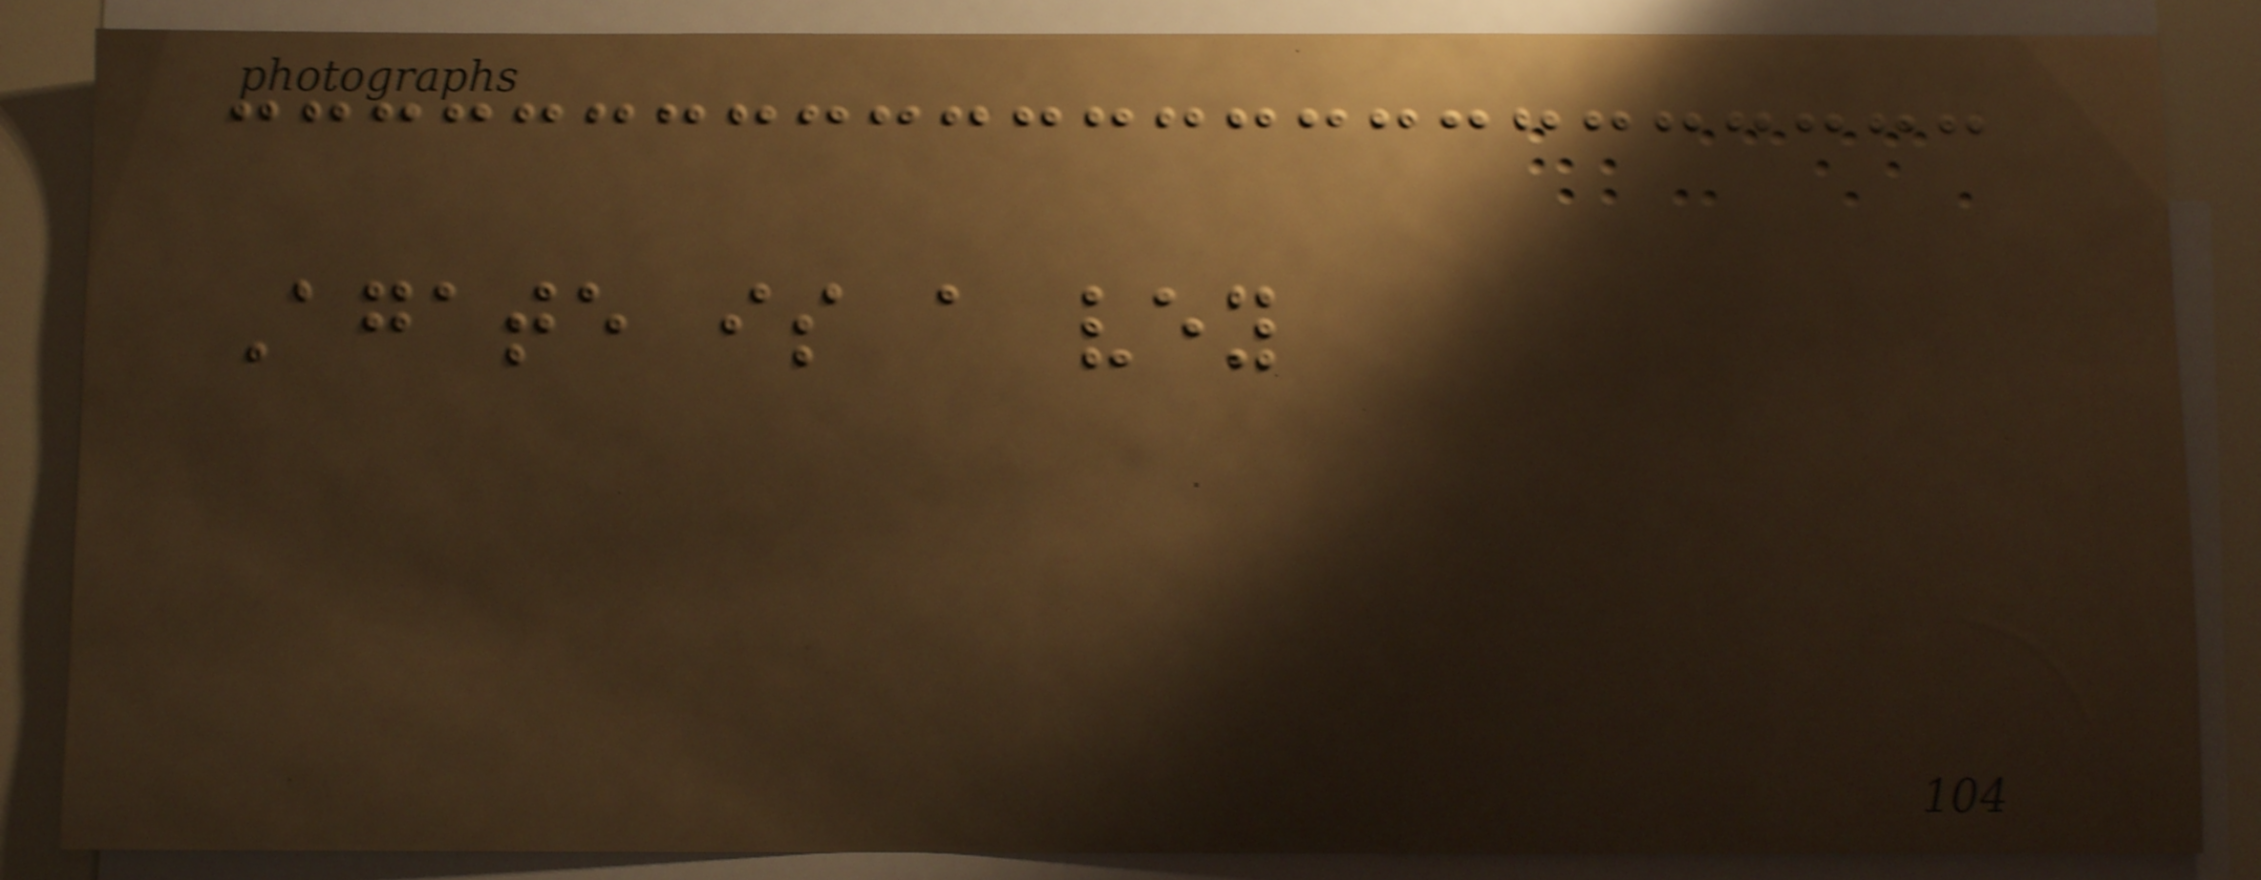Agate is a vey
